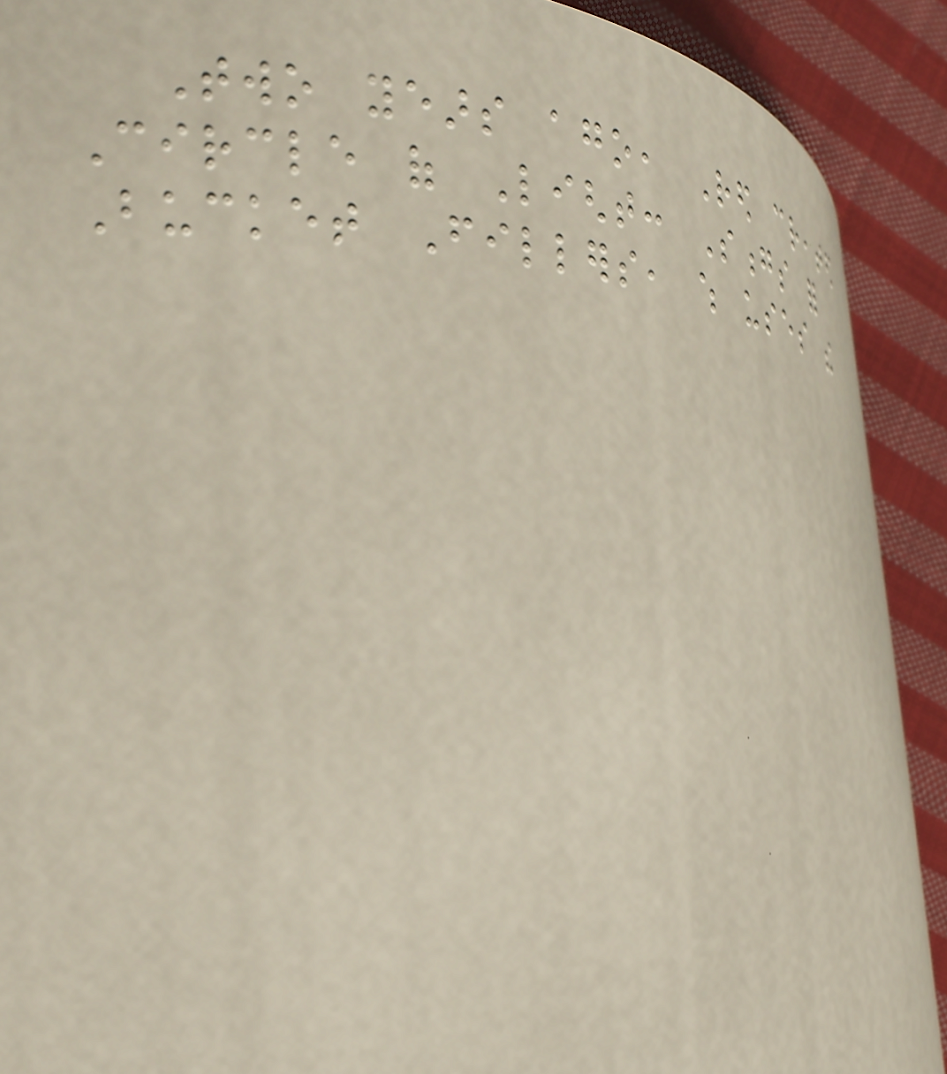Two years ago, Red created
Circle of Light: Songs for
Bucket Fillers, which uses the
